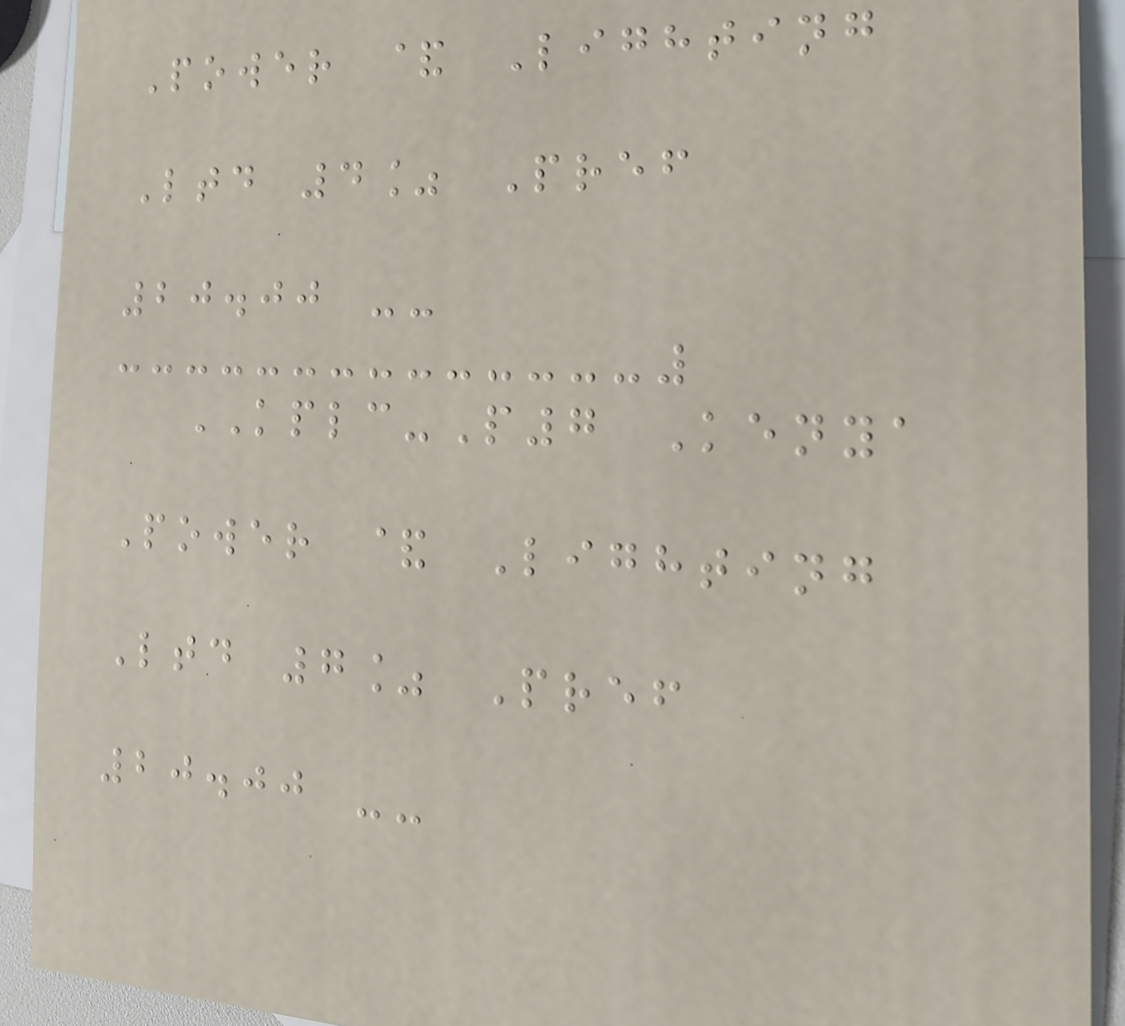Power & Lighting
Ltd 4% Pref
20.00 --
KPLC-P7 Kenya
Power & Lighting
Ltd 7% Pref
20.00 --
